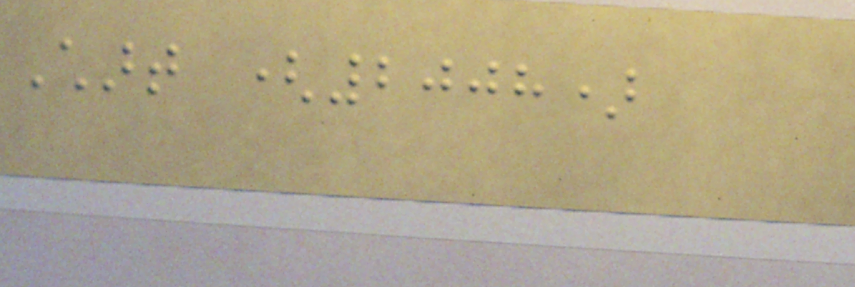Chart (2008)
